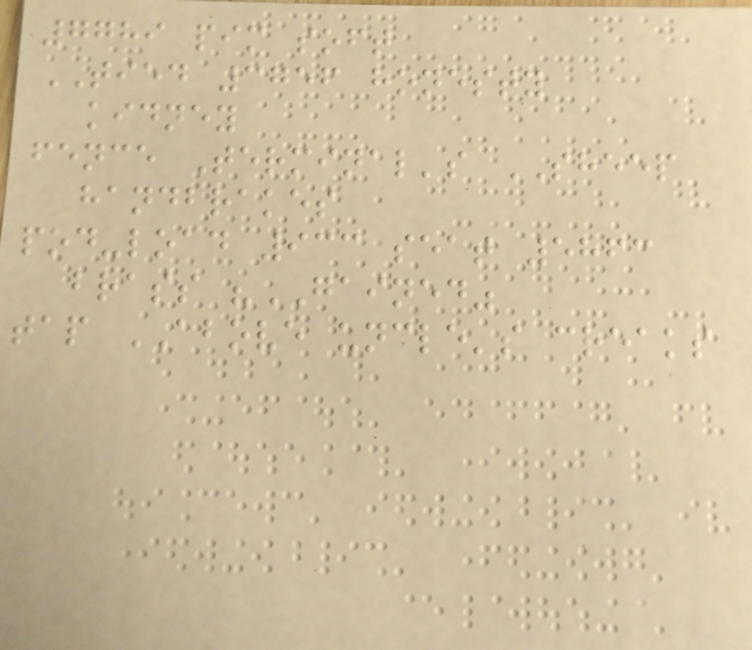7789 pim soft
TIED 3756 honesty
kidney
fence Terminal's SHEEP
handbrakes
pod-load 933 seat 5863
brass "GAINED"
tap ABOVE uncle's creaks
